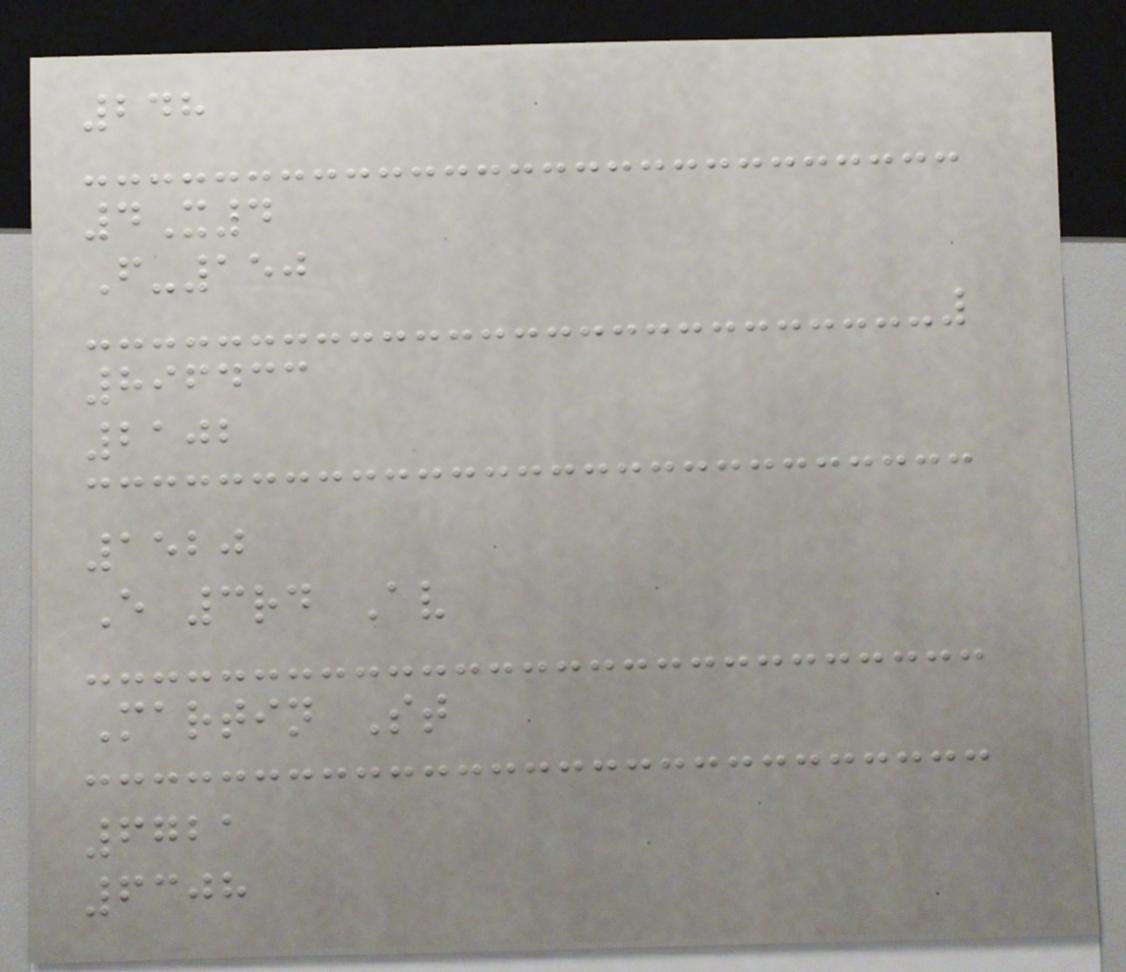248
4X4
F-150
896433
2102
1520
E 3rd Av
Martin St
6721
6308
